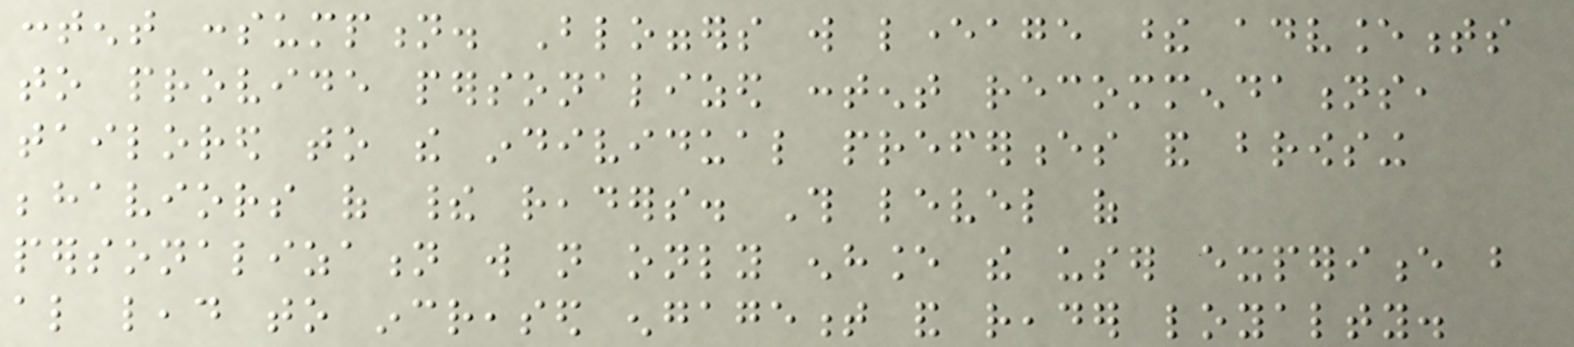content consumption. Bloggers will leverage these advancements
to provide personalized content recommendations,
tailored to the individual preferences and browsing
behaviors of their readers. This level of
personalization will not only enhance the user experience but
also lead to increased engagement and reader loyalty.
